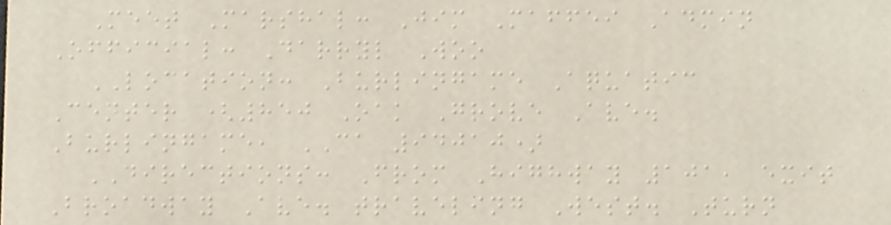Meet Marshal: Jim Maffei Admin
Official: Darryl Woo
LOCATION: Burlingame Aquatic
Center (850 Oak Grove Ave.
Burlingame, CA 94010)
DIRECTIONS: From Highway 101, exit
Broadway Ave. traveling West. Turn
